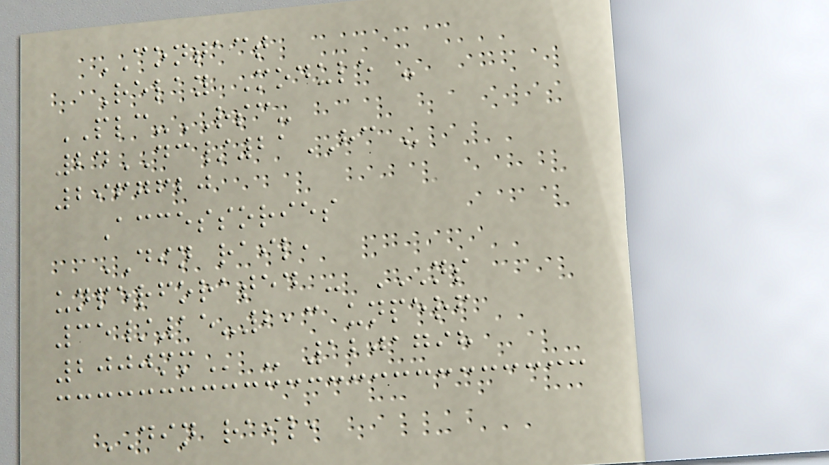CONTACT
Relay Module -
PLC-RSC-
24DC/21HC -
2967620
Accessories
DIN rail,
unperforated - NS
35/15-2,3 UNPERF
2000MM - 1201798
DIN rail,
